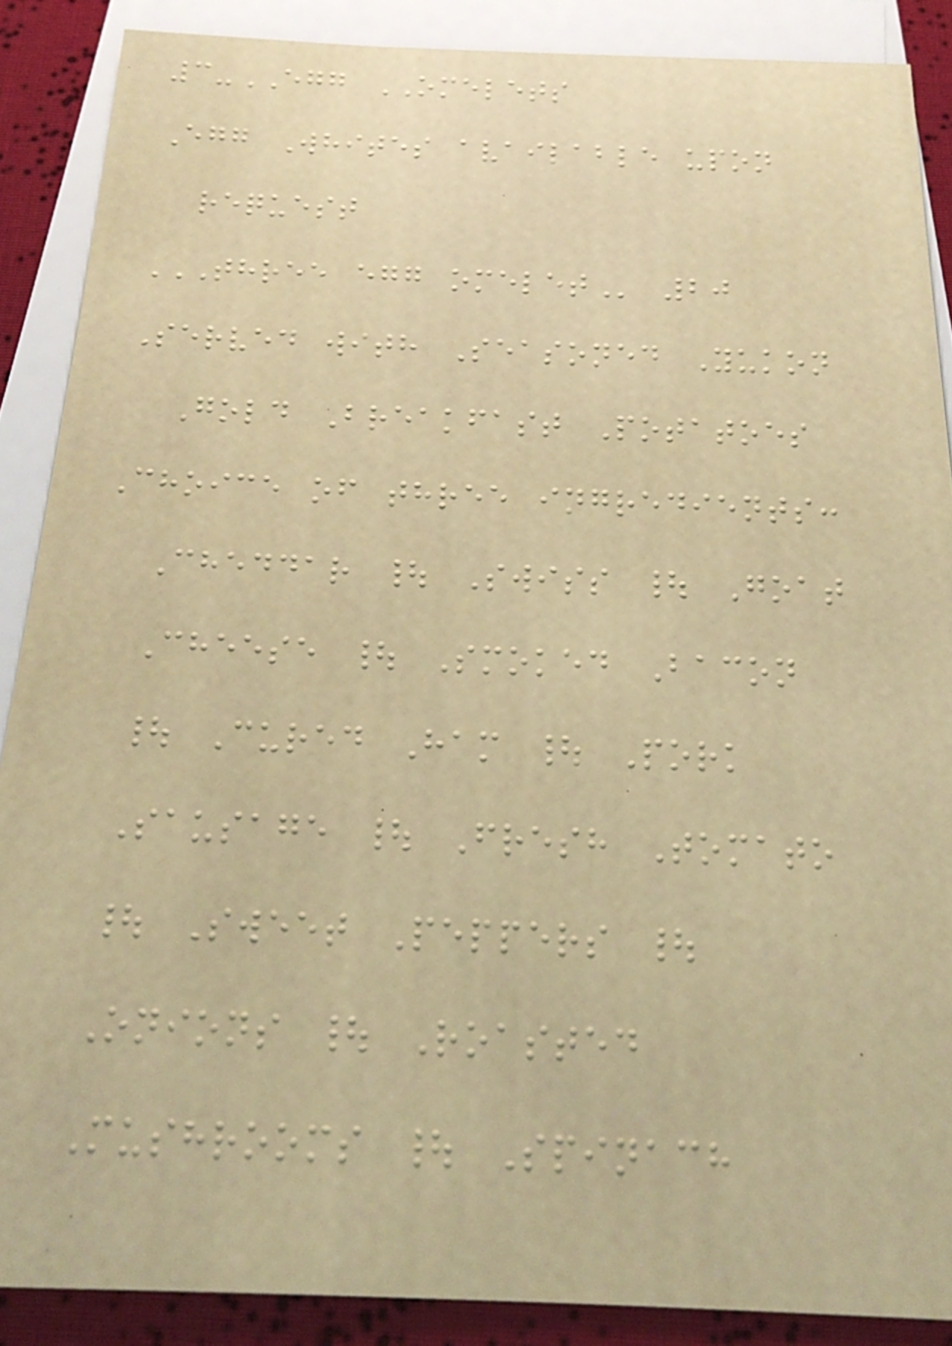3-EGG OMELETS
Egg Whites available upon
request
THREE EGG OMELET 20
Served with Seasoned Yukon
Gold Breakfast Potatoes
Choice of three ingredients:
Cheddar | Swiss | Goat
Cheese | Smoked Bacon
| Cured Ham | Pork
Sausage | Fresh Tomato
| Sweet Peppers |
Onions | Roasted
Mushrooms | Spinach
